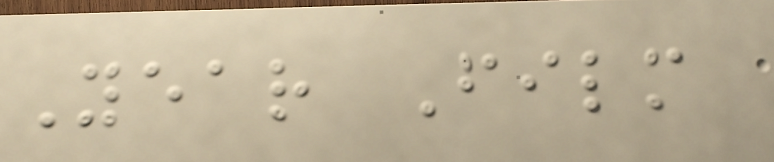Year Film
